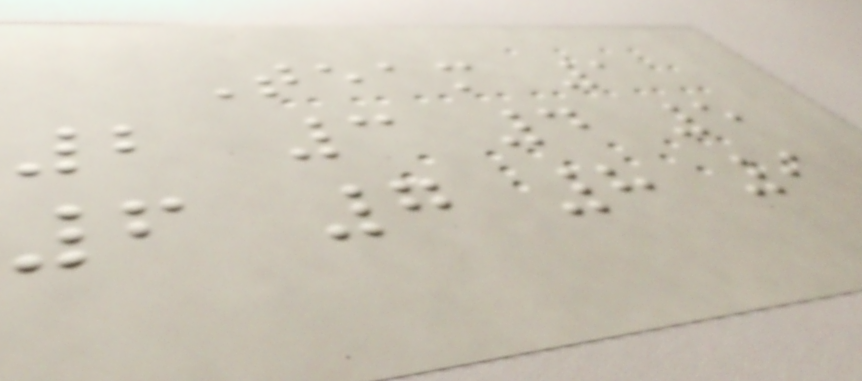Team 1
2 3 4 5
6 7 8 9
